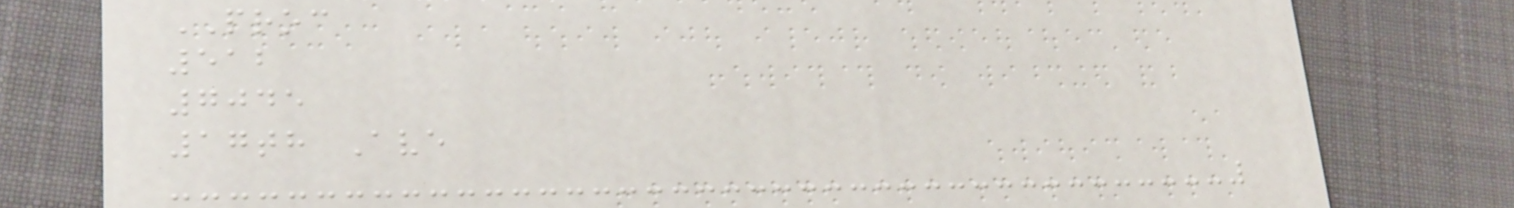PROC
512
7045
17th Ave
